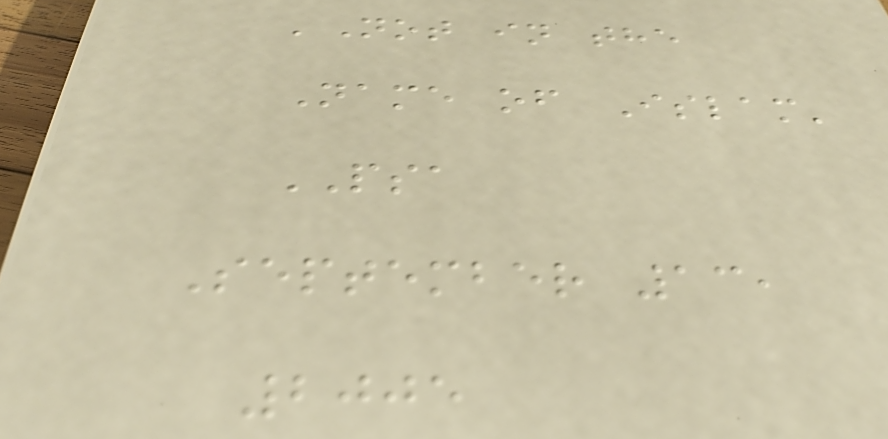'Not in the
Name of Islam'
PSA
September 13,
2005
